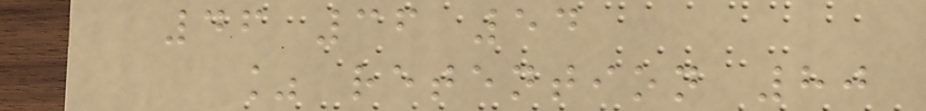46 36 54
% retention 80
